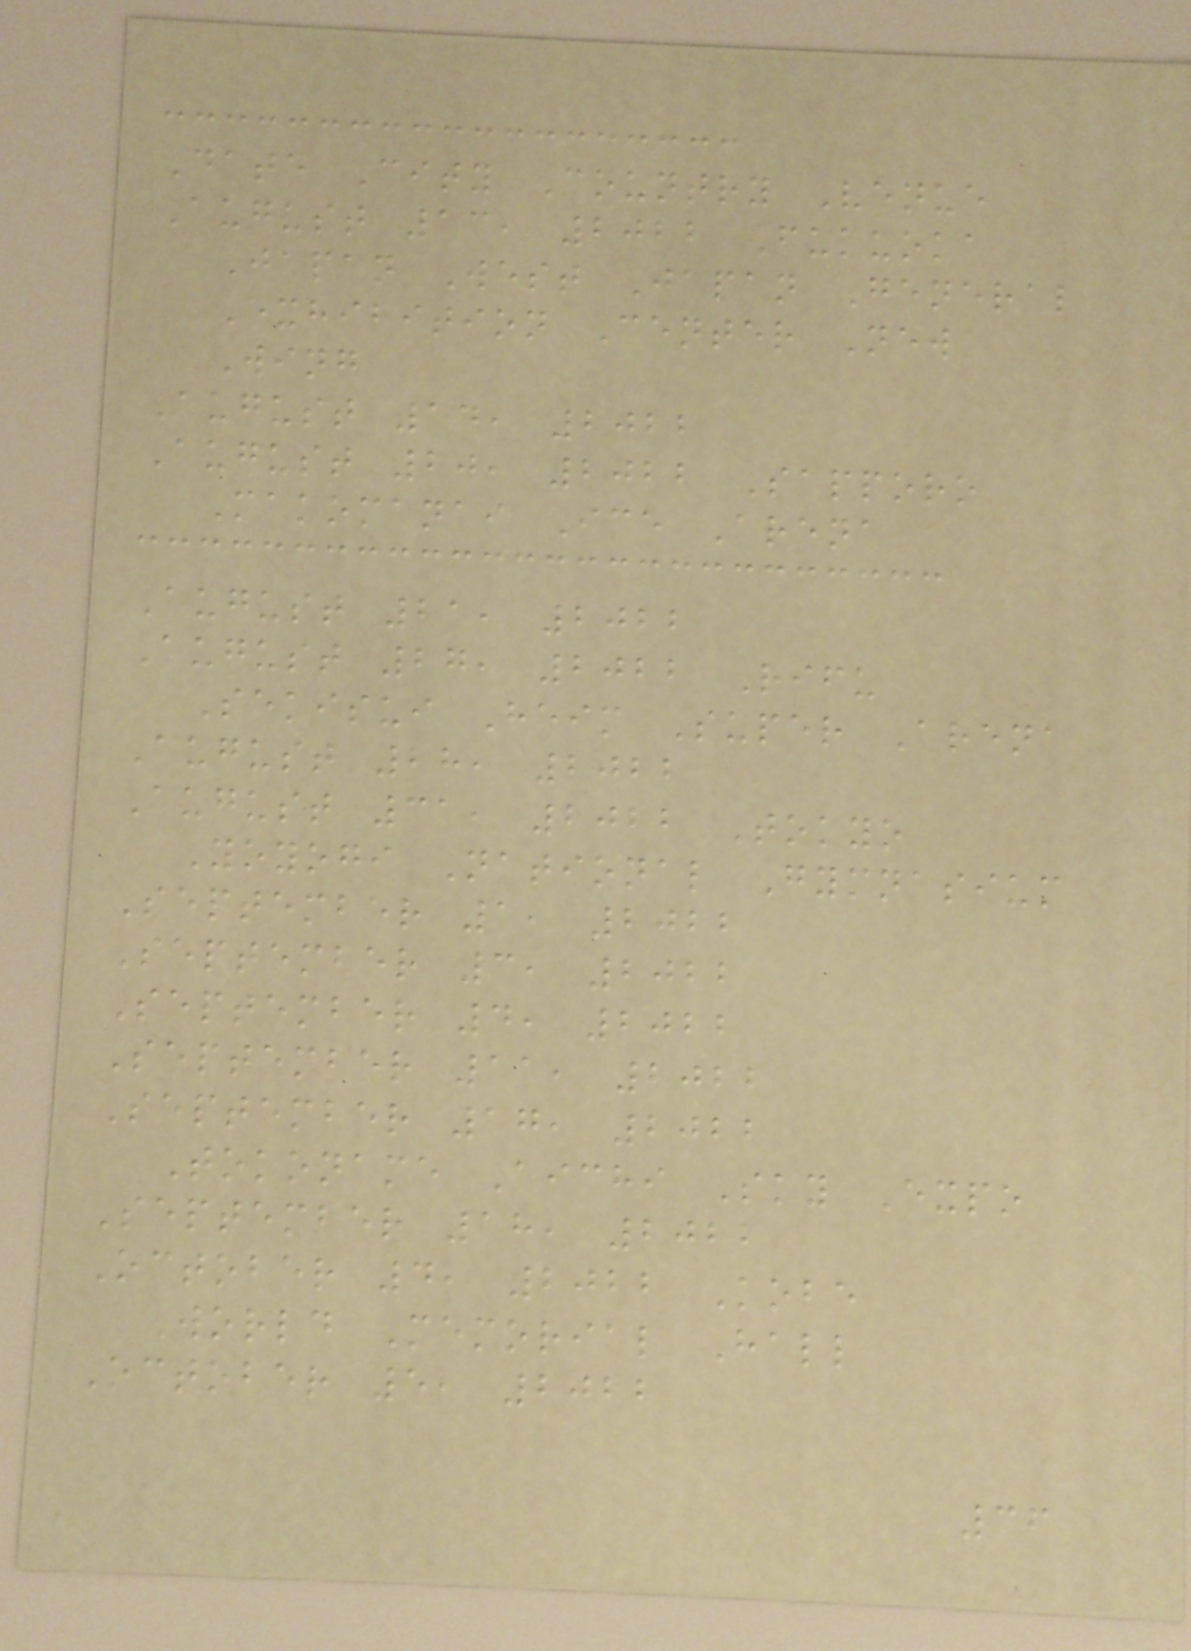Date City Country Venue
August 13, 2022 Fukuoka
Japan West Japan General
Exhibition Center New
Wing
August 14, 2022
August 20, 2022 Sapporo
Makomanai Ice Arena
August 21, 2022
August 27, 2022 Rifu
Sekisui Heim Super Arena
August 28, 2022
August 31, 2022 Tokyo
Yoyogi National Gymnasium
September 1, 2022
September 3, 2022
September 4, 2022
September 11, 2022
September 17, 2022
Tokoname Aichi Sky Expo
September 18, 2022
October 4, 2022 Kobe
World Memorial Hall
October 5, 2022
36
